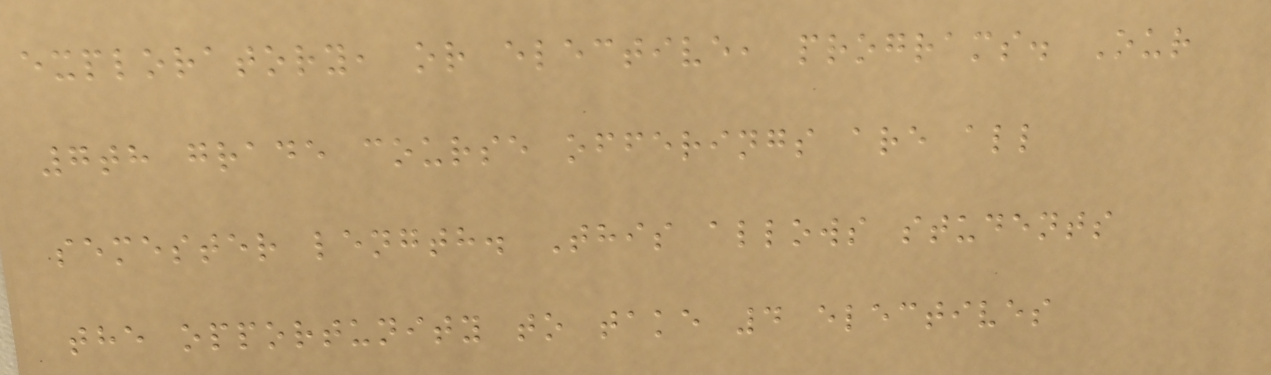exploratory, or elective, programs. Our
7th grade course offerings are all
semester length. This allows students
the opportunity to take 4 electives
